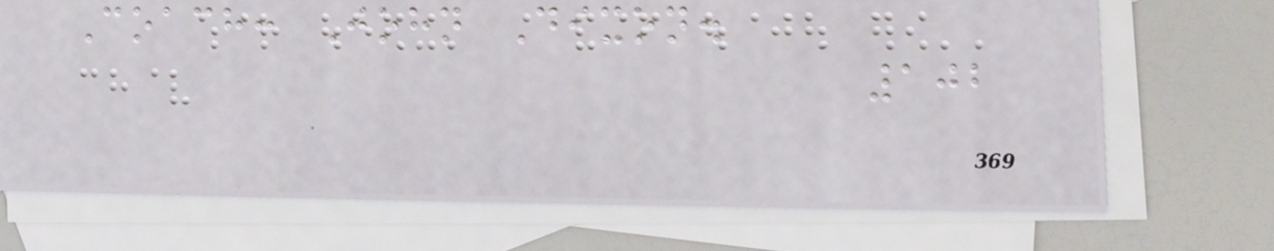Coach: John Dixon.
102
